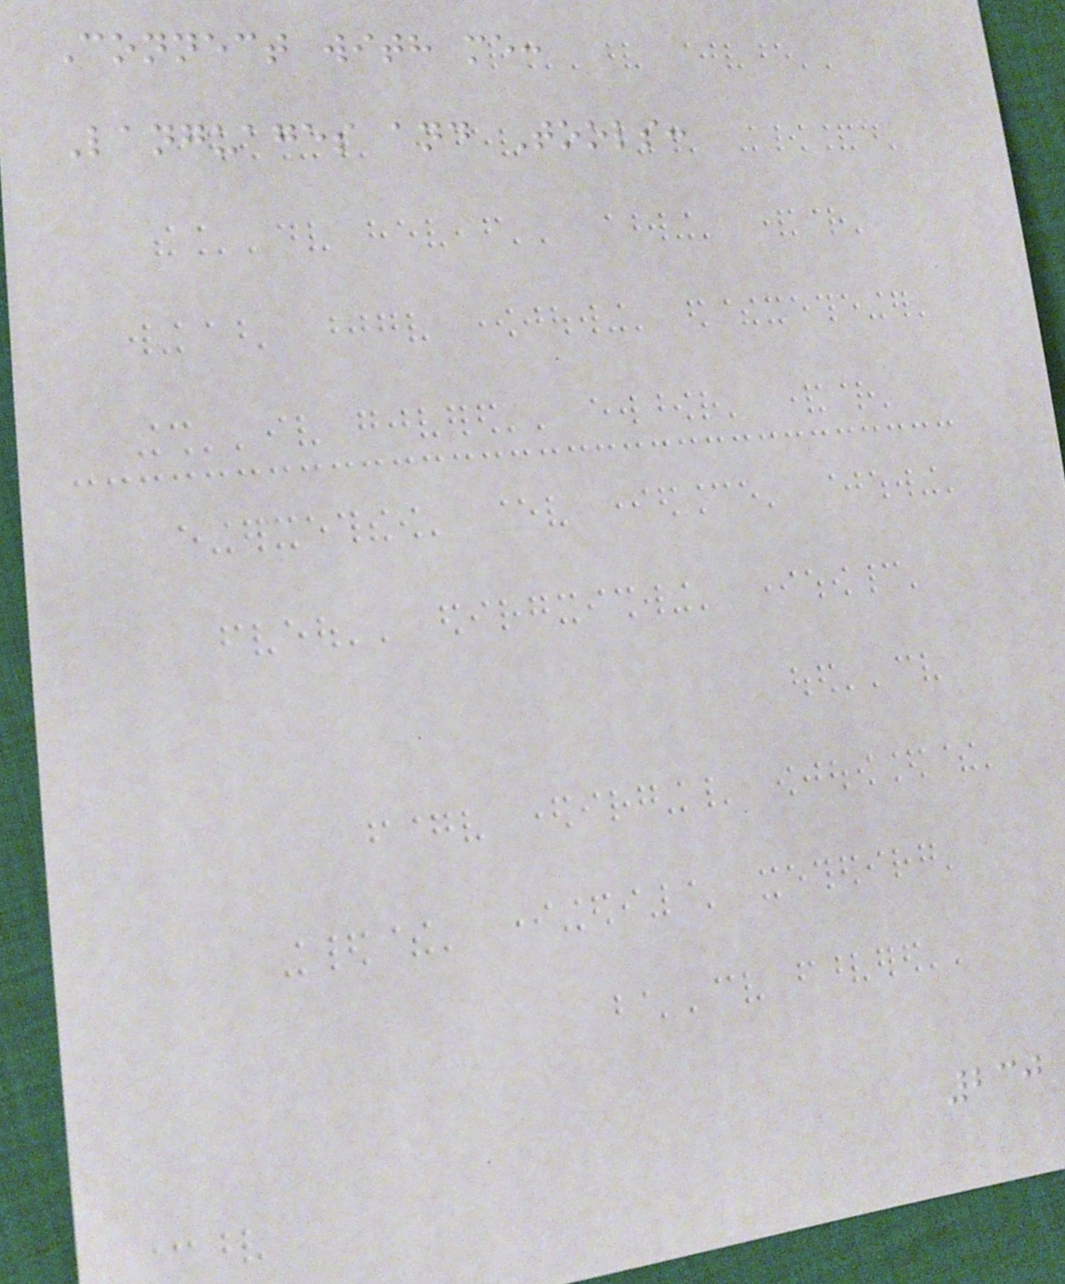Connect with me:
Languages and Tools:
230
